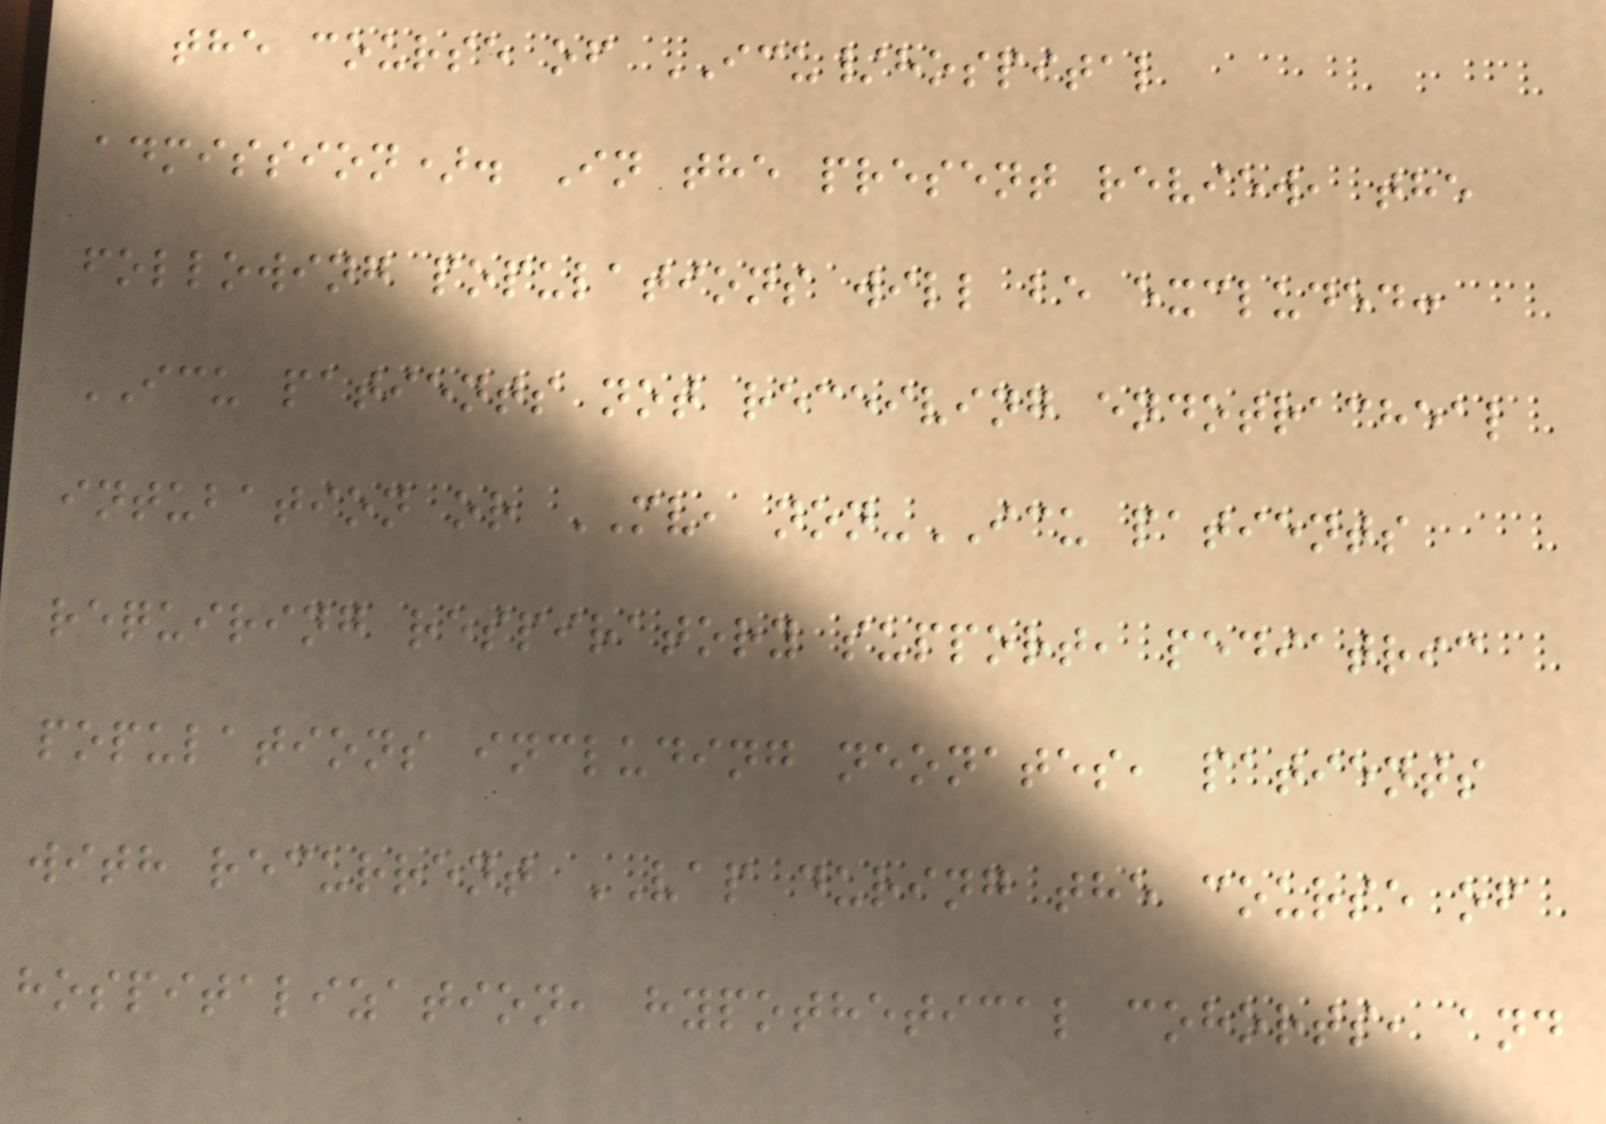the course of ICU/hospital
admission). In the present review, the
following populations will be excluded:
ICU patients not receiving endotracheal
intubation or MV, non-ICU patients
requiring respiratory support, pediatric
populations including neonates, patients
with recurrent VAP during the course of
hospitalization, hypothetical cohorts, and
